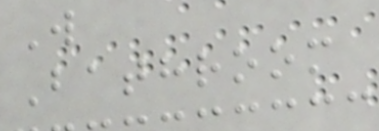W
Bathroom
